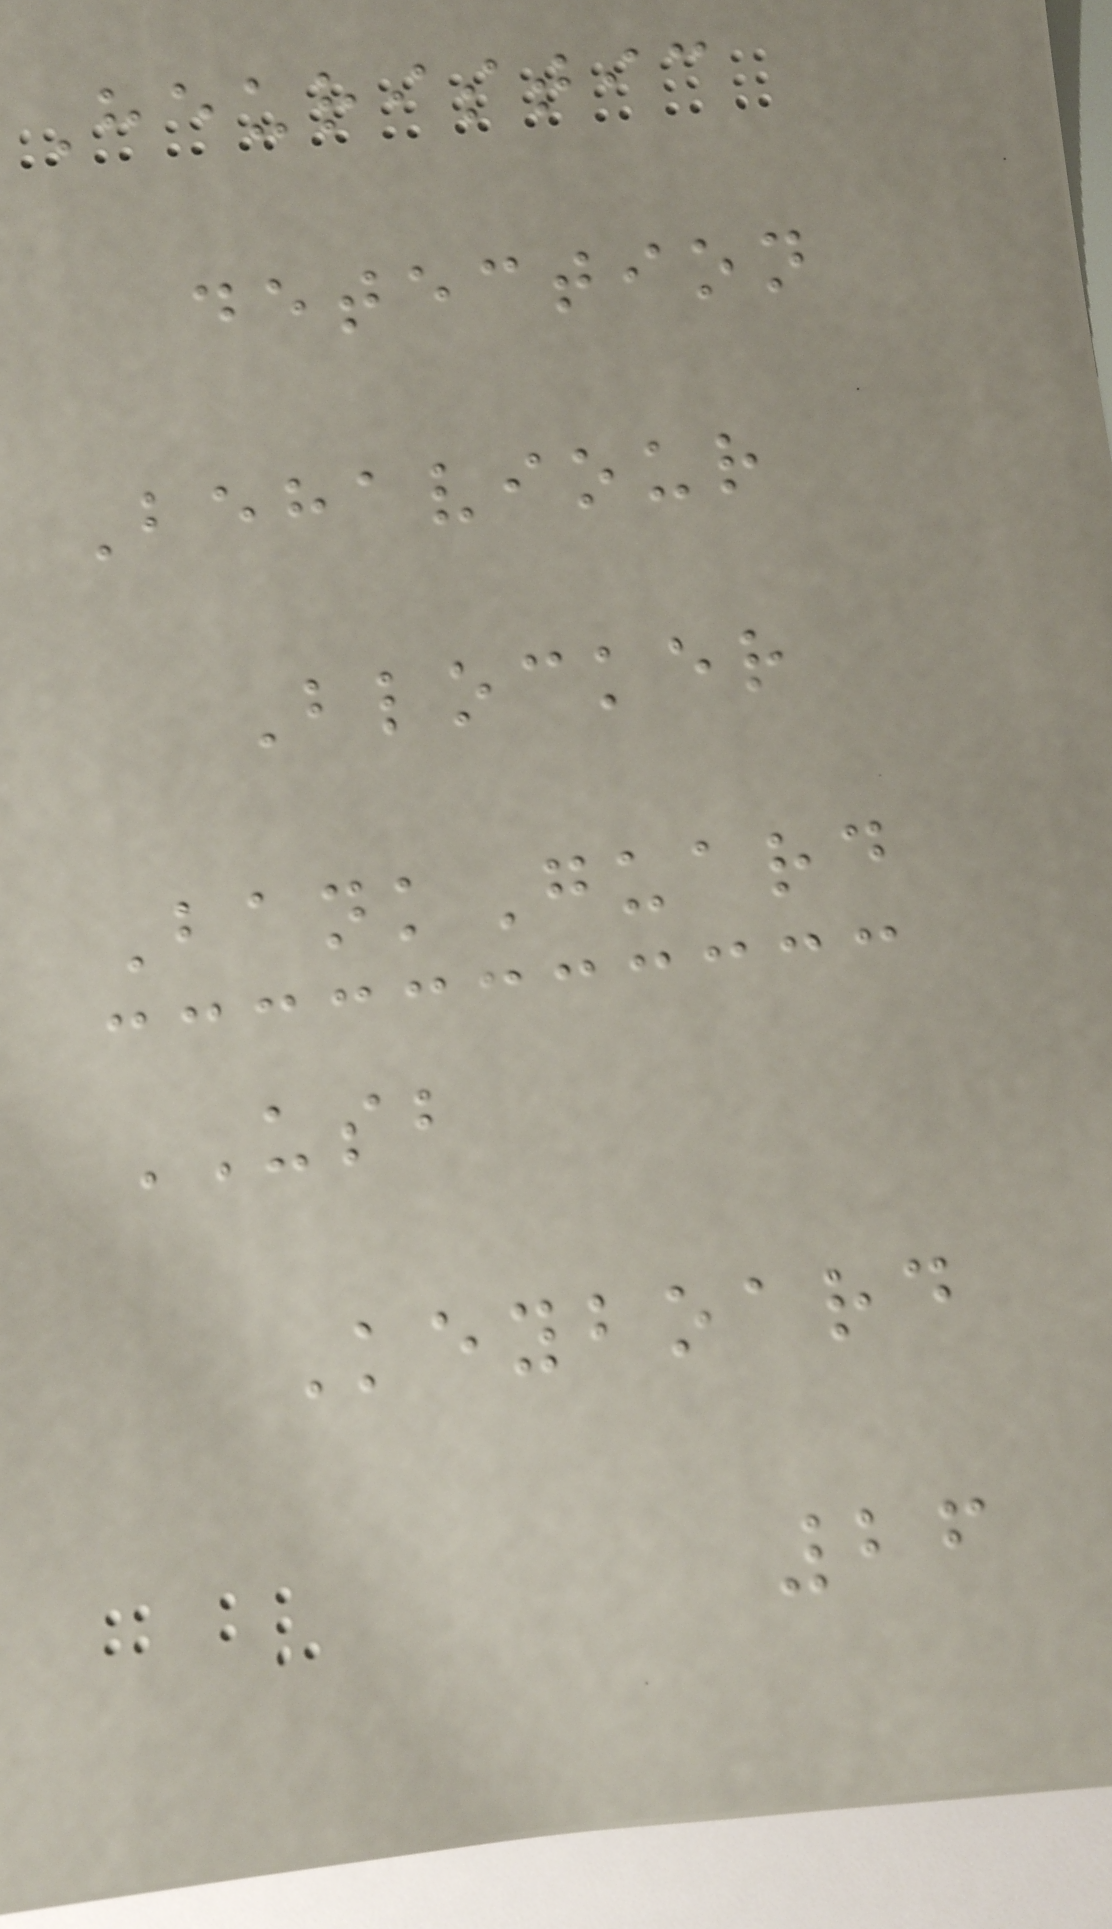Heuristic
detection
Behaviour
Blocker
BankGuard
USB
Keyboard
26
